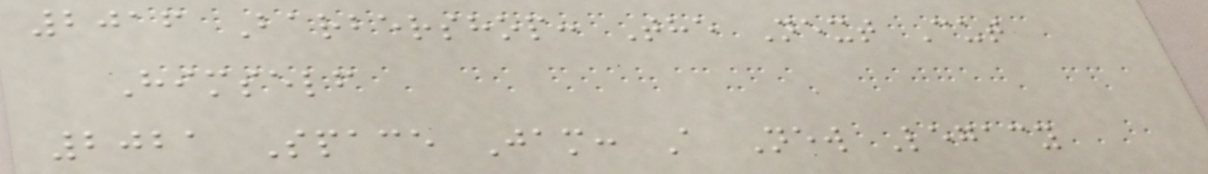2016 Barbershop: The Next Cut
Himself
2021 Space Jam: A New Legacy
